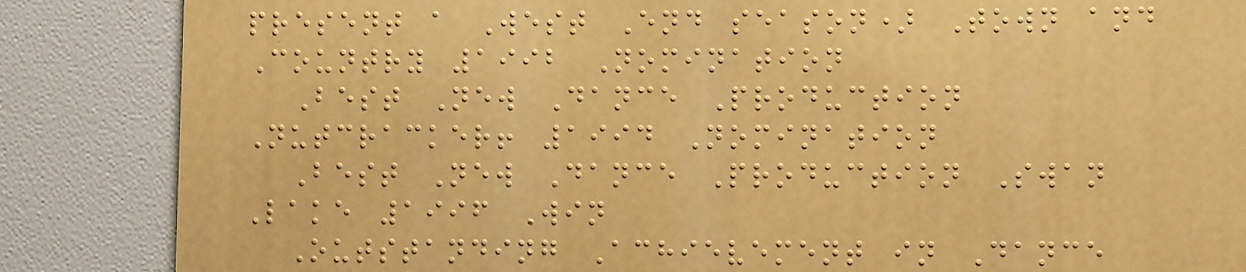present a West End season) Town and
Country 1992 Nomination
Best New Dance Production
Nutcracker! 1994 Nomination
Best New Dance Production Swan
Lake 1996 Win
Outstanding Achievement in Dance
